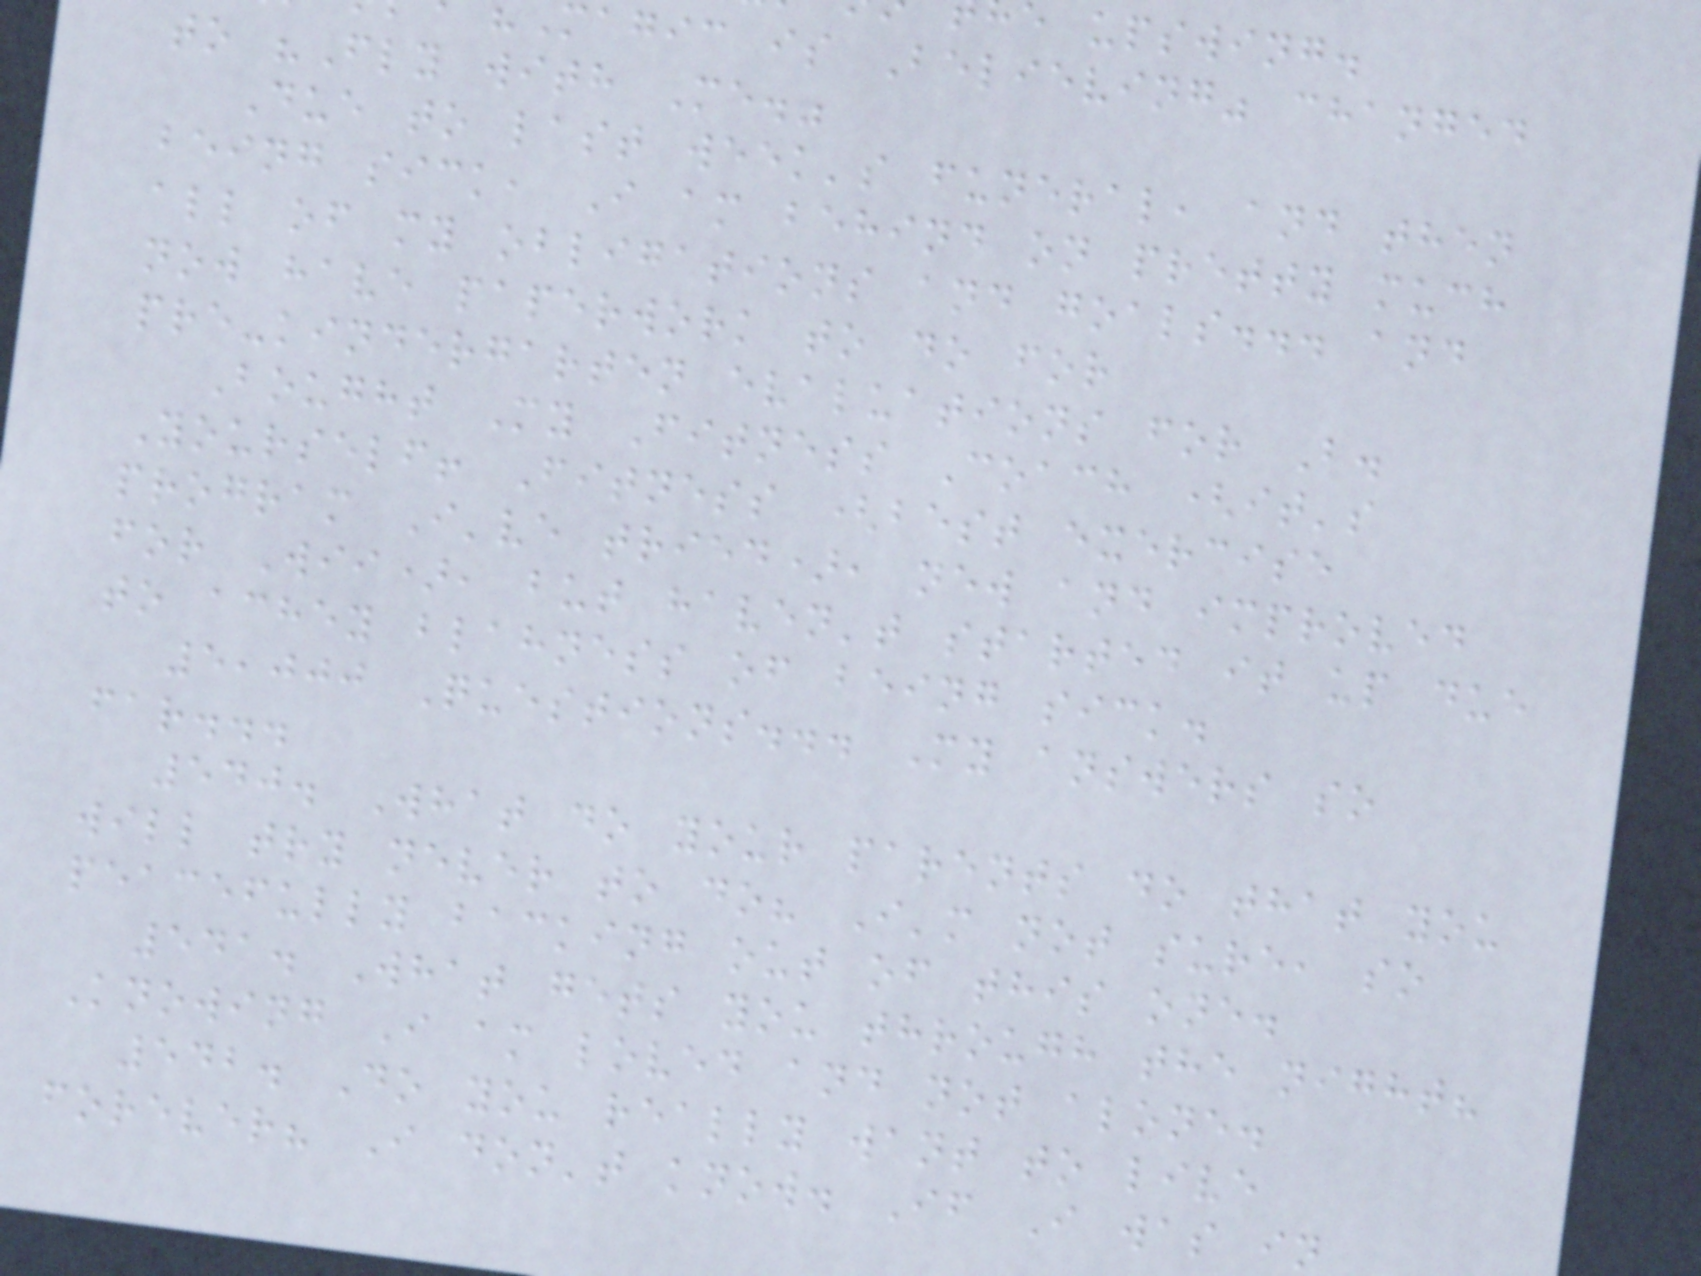e upswing.
magic is Believing" changed
to "Fly with Me."
Due to last week's funeral, and then
being sick, I am behind on pretty much
all of my obligations and goals... and
now have paperwork to do for
pre-kindergarten evaluations for B.
Bought My Fitness Coach (it's
Yourself! Fitness (best exercise
program I've tried), new and improved
for Wii), but haven't started it up due
to achey blahness of being sick.
5,000 Questions... My answers so
far...
540. What do your parents do that you
will try never to do? I'm not sure, so
peacefully backing out of this one.
541. What gets you through the night?
Knowing I am loved and not alone.
542. Do you really want to live
forever? I don't know. If I was in
